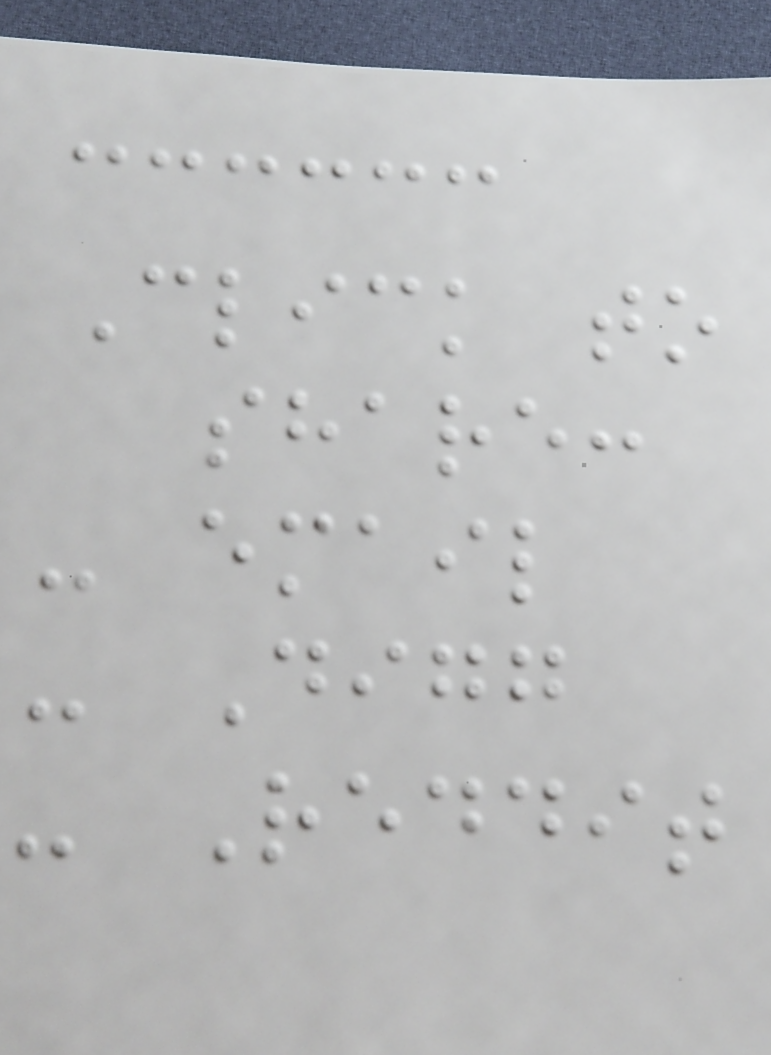Click to
share:
- email
- Digg
- Reddit
